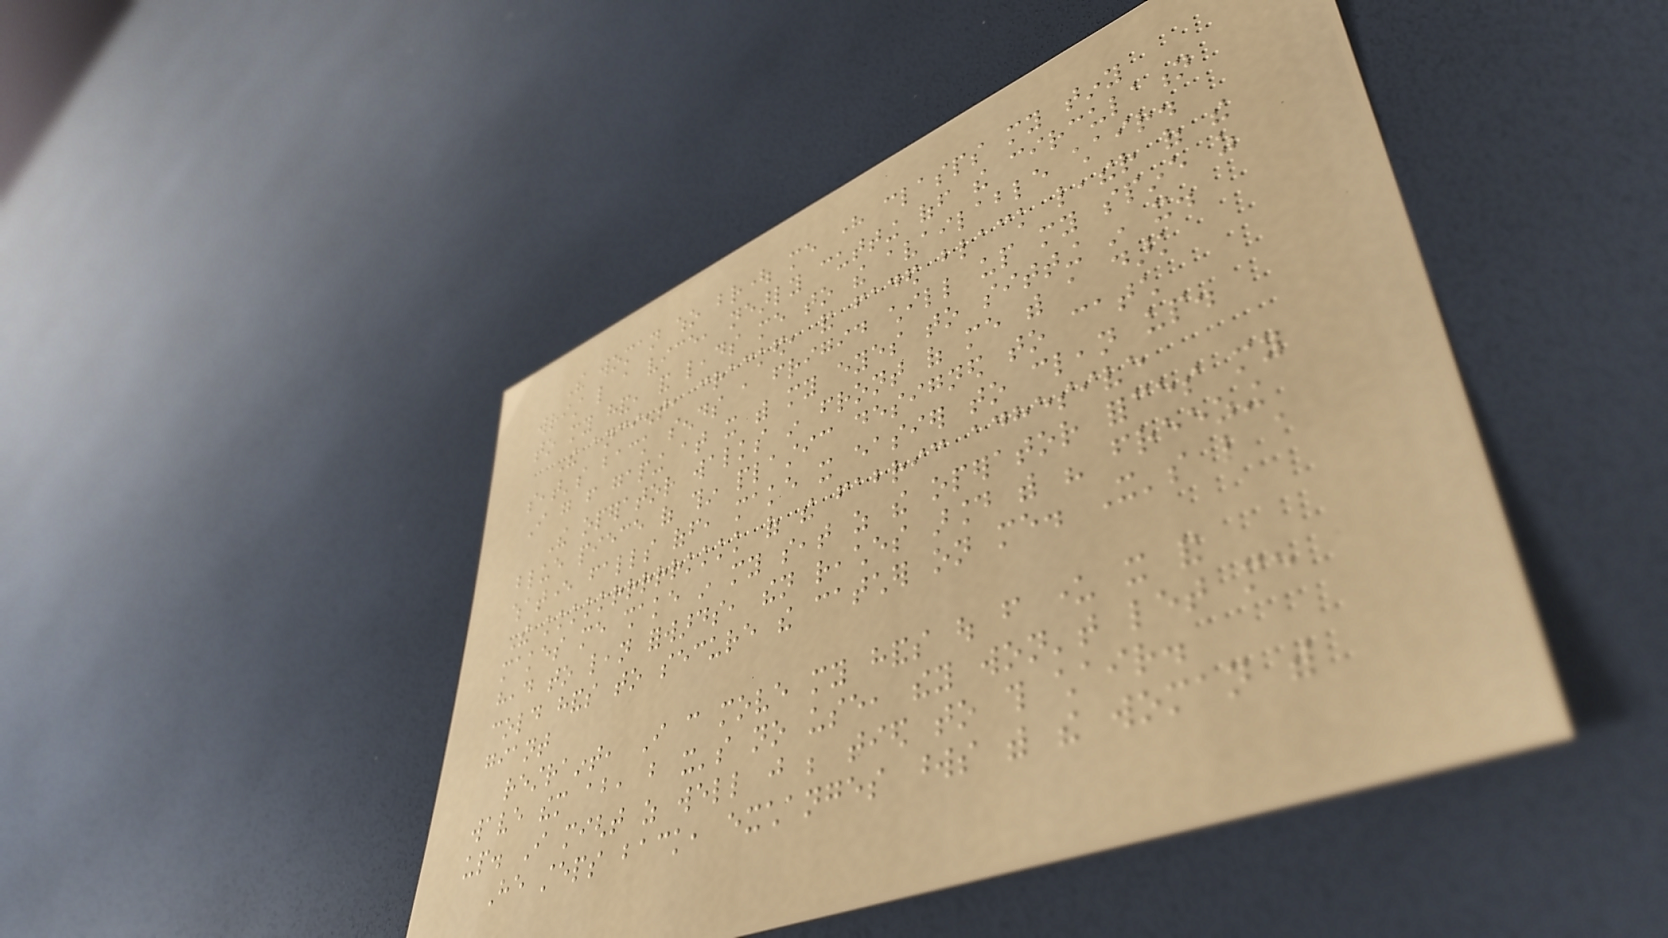The woman who brought me here clasps my tiny
wrist like a vice, nearly cutting off the circulation
to my hand, and leads me to the available chair.
The ancient, cracked, and faded black leather of the
seat's back sends a frigid chill up my spine as
I go from gaping at it with my eyes to sitting in it.
The operator walks in front of me with a dark
blue piece of thin plastic designed to catch
whatever falls off, make it easier to clean up.
The kkkkkrrrrrkkkk of the fabric adhesive
makes me shake in my seat as the operator forces my
head to lean forwards, then reaches around with his freezing
cold hands to secure the catcher on me. It's like a
giant
restraint, I can move my hands out from under it and
wave them about, but it's no use, they won't let me
up. I might as well just be tied to this chair.
He steps back, exchanges words with the woman with
